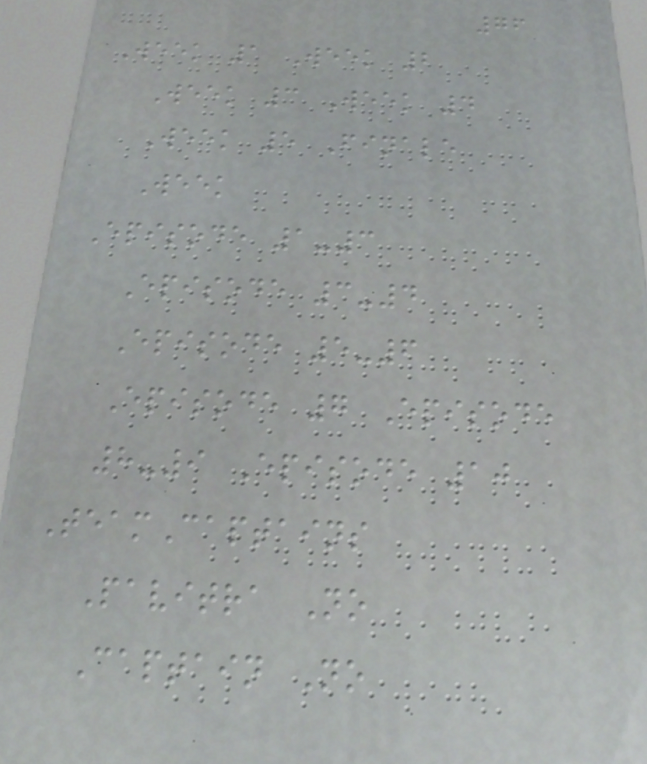76
Week 1 Week 2
Week 3 Week 4
Week 5 Finale
Week
Episode 1-3
Episode 3-4
Episode 5-6
Episode 7 Episode
8-9 Episode 10
TeamCaptains
Pavitra No
Captain No
